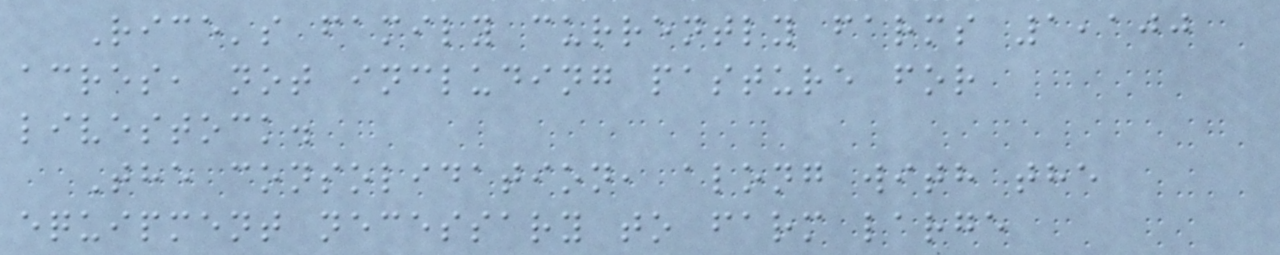Rice's family currently farms 1,100
acres, not including pasture for
livestock.
The consolidation, along with the
equipment necessary to farm large
